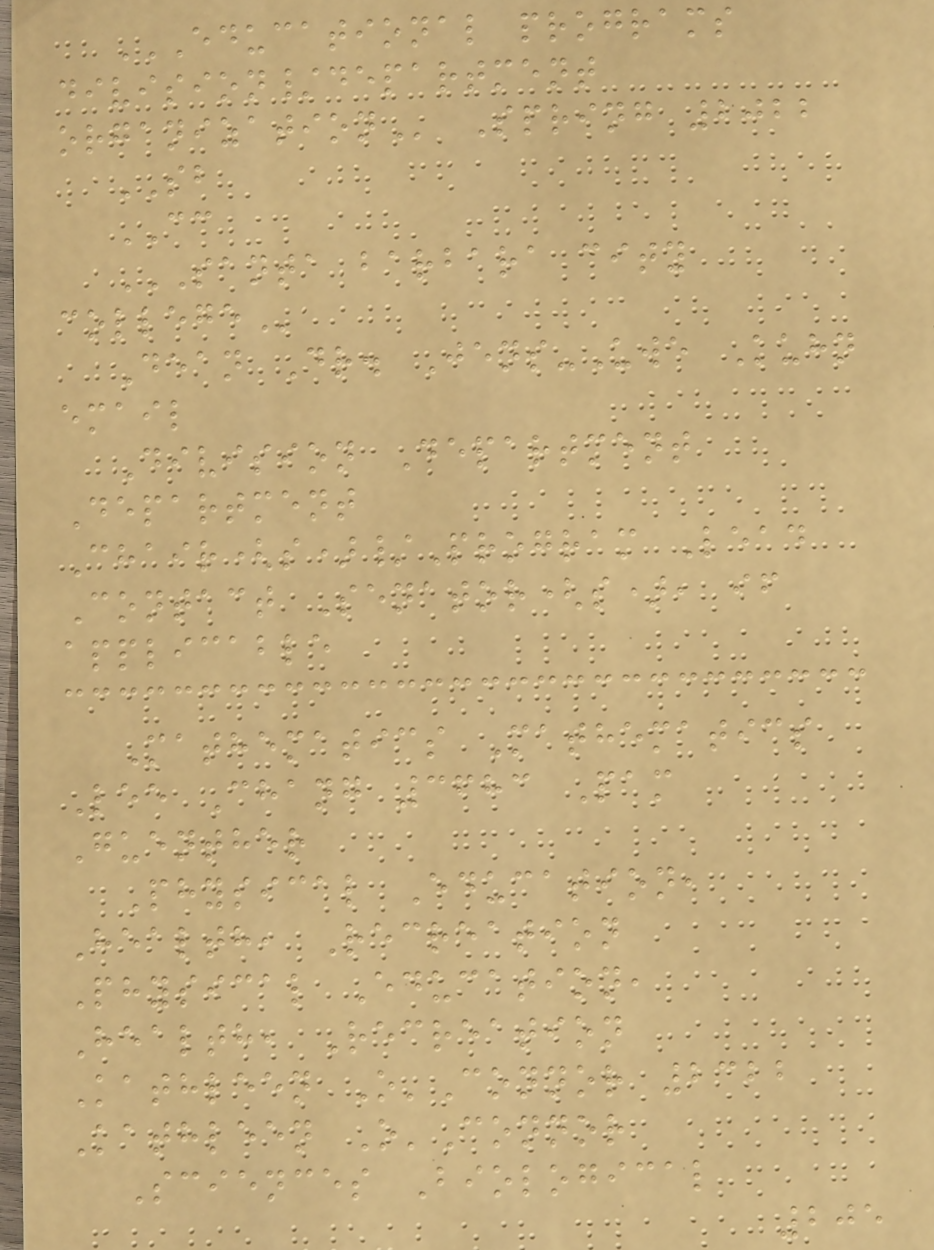EDUCATIONAL PROGRAMS
DIVISION/DEPARTMENT
ORGANIZATION Spring 2022
SB
CC
SANTA BARBARA CITY
COLLEGE
Dean Dr. Jens-Uwe Kuhn
email
Division Department
Department
Chair(s)/Program Lead
Contact Senator(s), if
applicable
Mathematics Mathematics
Lee Chang 3683 Pam
Guenther
Physical Education,
Health, Recreation
Physical Education,
Health, Recreation
Kathleen O'Connor 2322
Kathleen O'Connor
Sciences Biological
205
